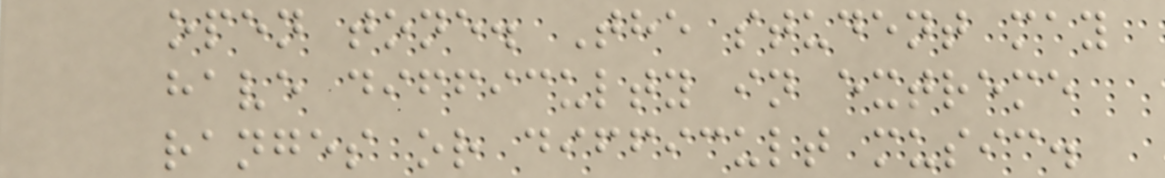open tone. The student may
have difficulty in extreme
ranges or difficult music.
